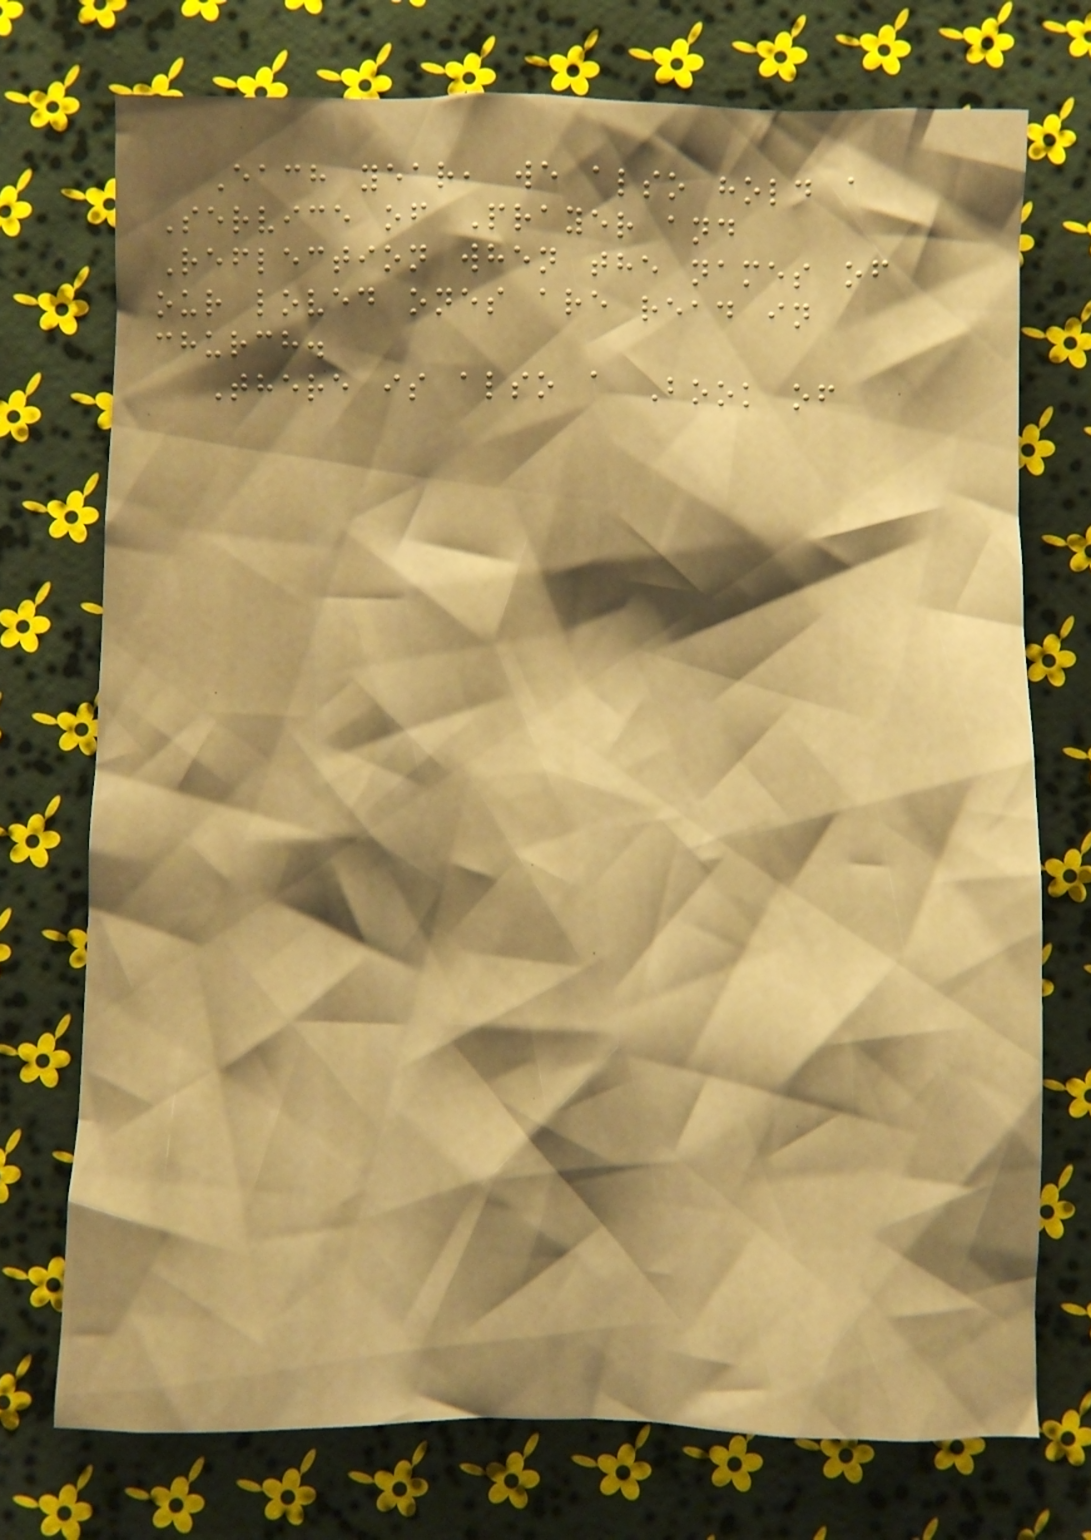Each year, we also hold a
Service of Prayer and
Reflection when the names of
our loved ones are read in
church.
There is also a Book of
